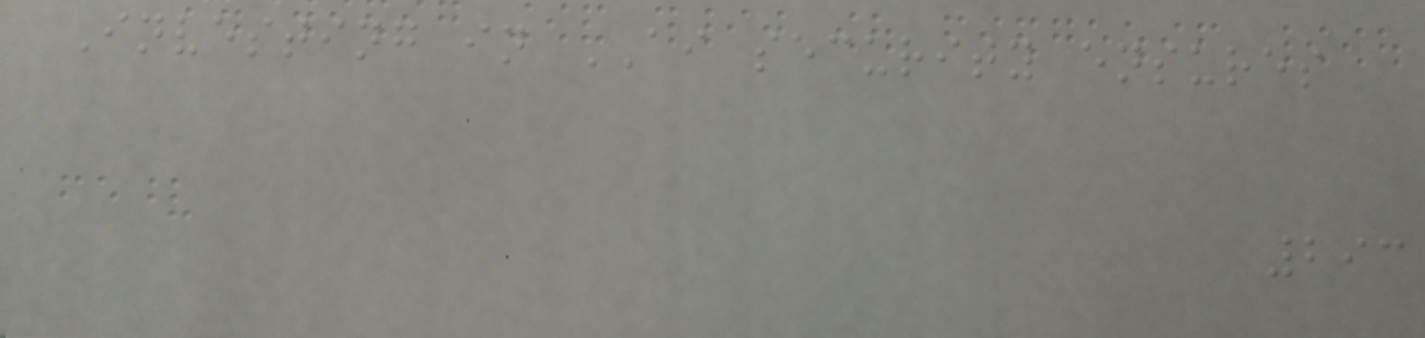Investing in AI security ensures
293
